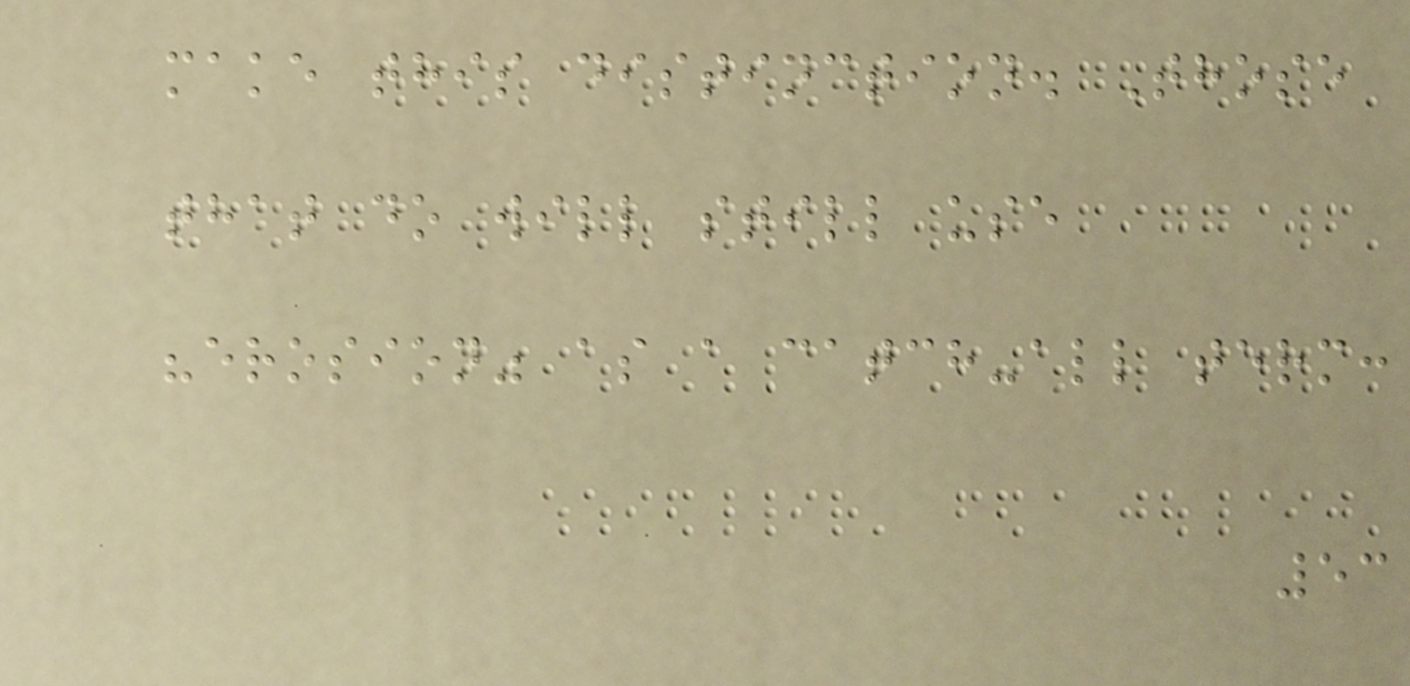make this distinction. Those
that do will still use
"erosion" as a catch-all term:
53
